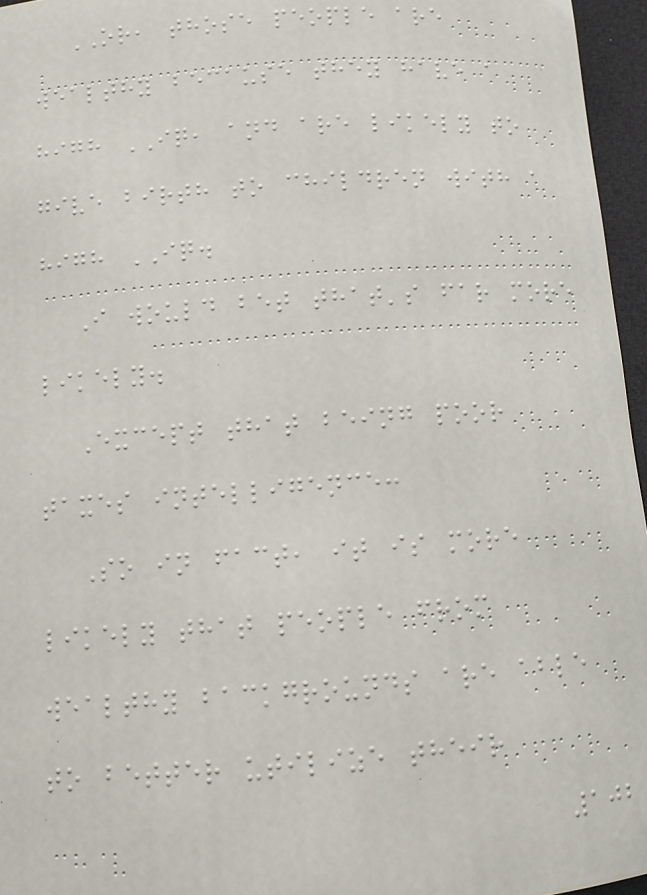OR, those people are
wealthy because they have a
high IQ, and are likely to
give birth to children with a
high IQ.
I would bet that's far more
likely.
Except that being poor
taxes intelligence:
So in fact, it is more
likely that people from
wealthy backgrounds are able
to better utilize their
102
